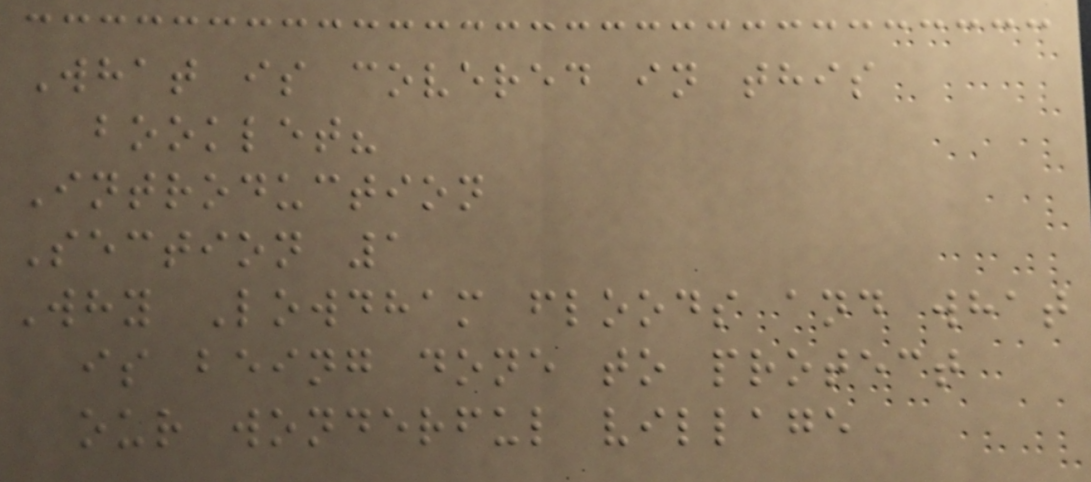What is covered in this
booklet?
Introduction
Section 1
Why Lowdham floods and what
is being done to protect
our wonderful village
